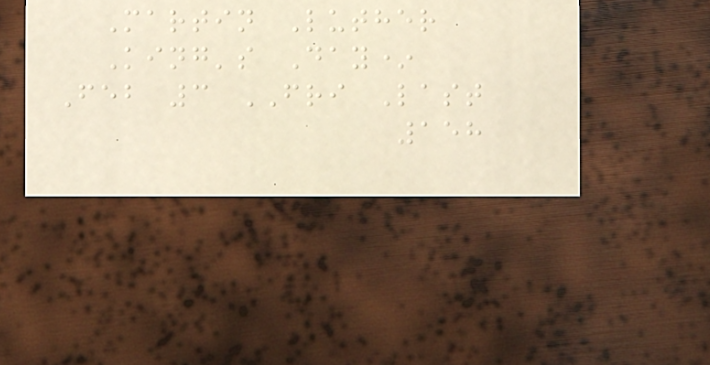Martin Luther
King's Day*
Feb 3 FRI Last
158
